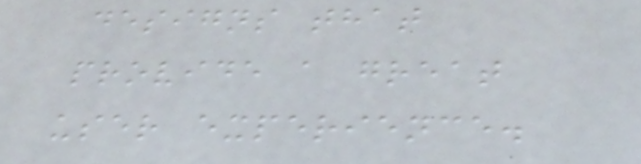designs that
provide a great
user experience.
